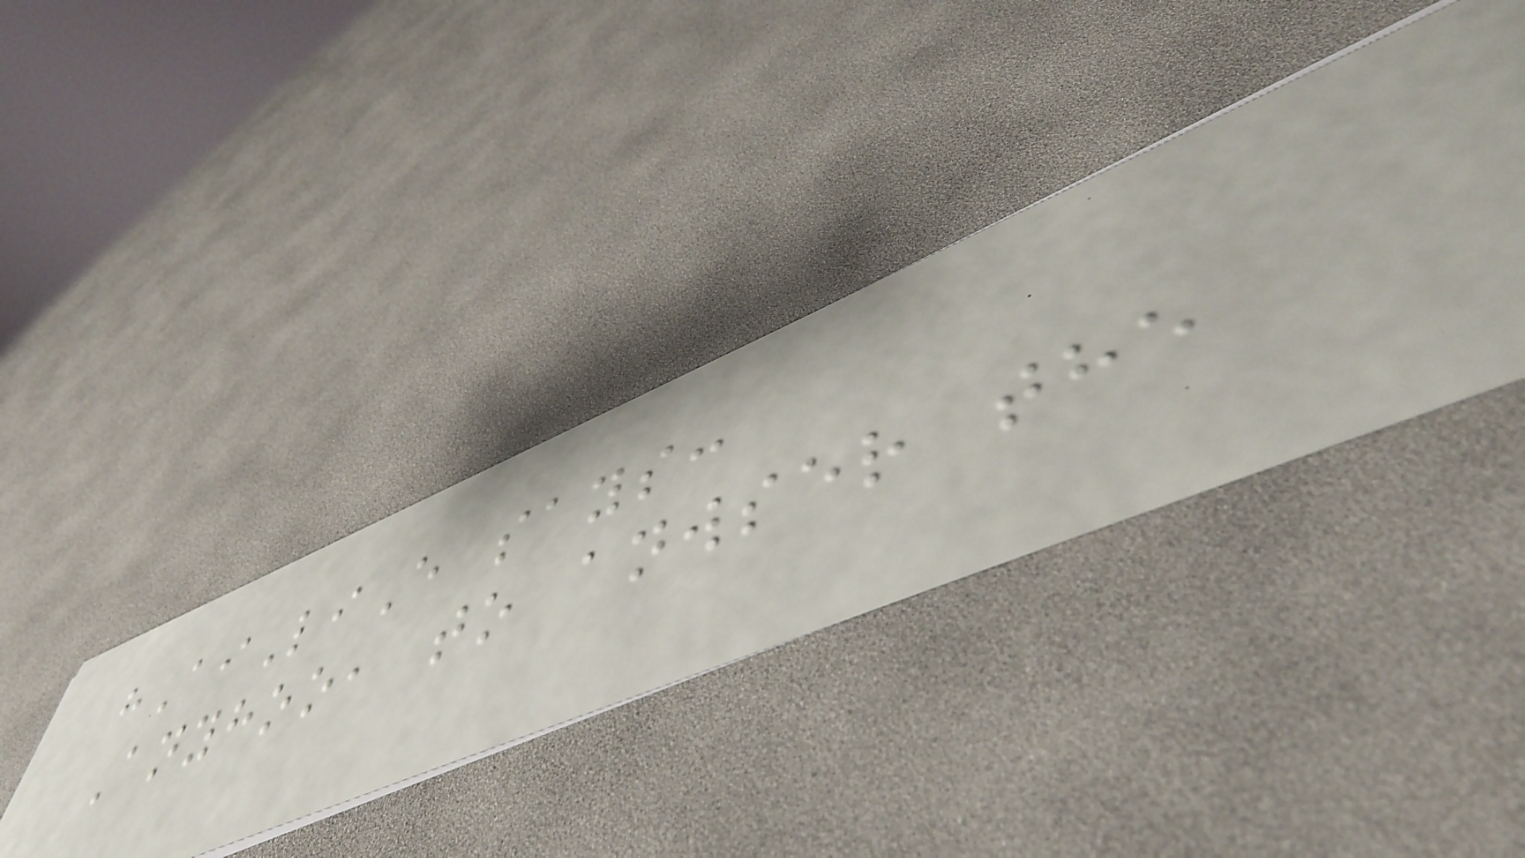hAiLiE says:
Anyhoo, to anwser the
